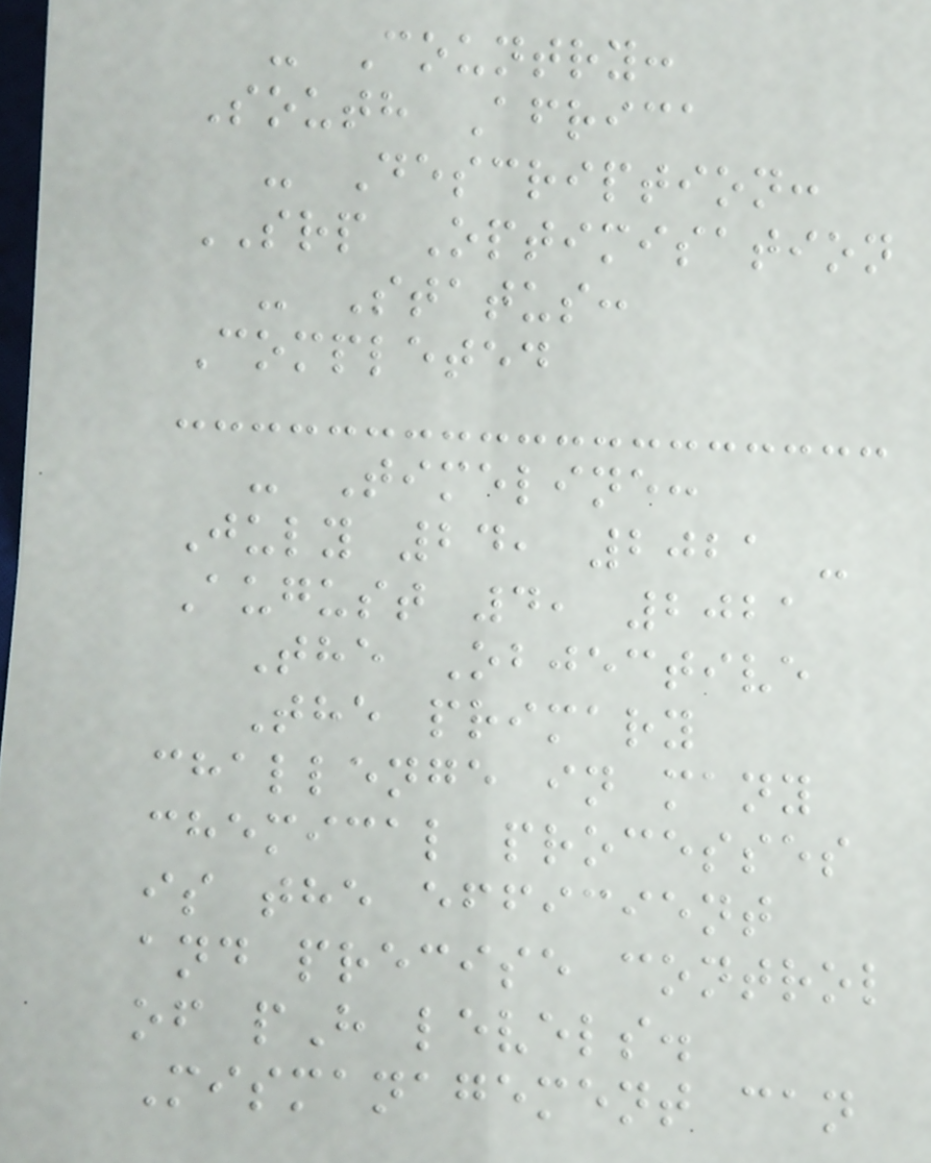- Country:
South Africa
- Description:
SRP Optimisation
- Status:
Completed
- Timeline:
July 24, 2021 -
August 4, 2021
The Objective
The primary
challenge in many
chemical processes
is the efficient
and precise control
of pH levels.
Mismanagement can
